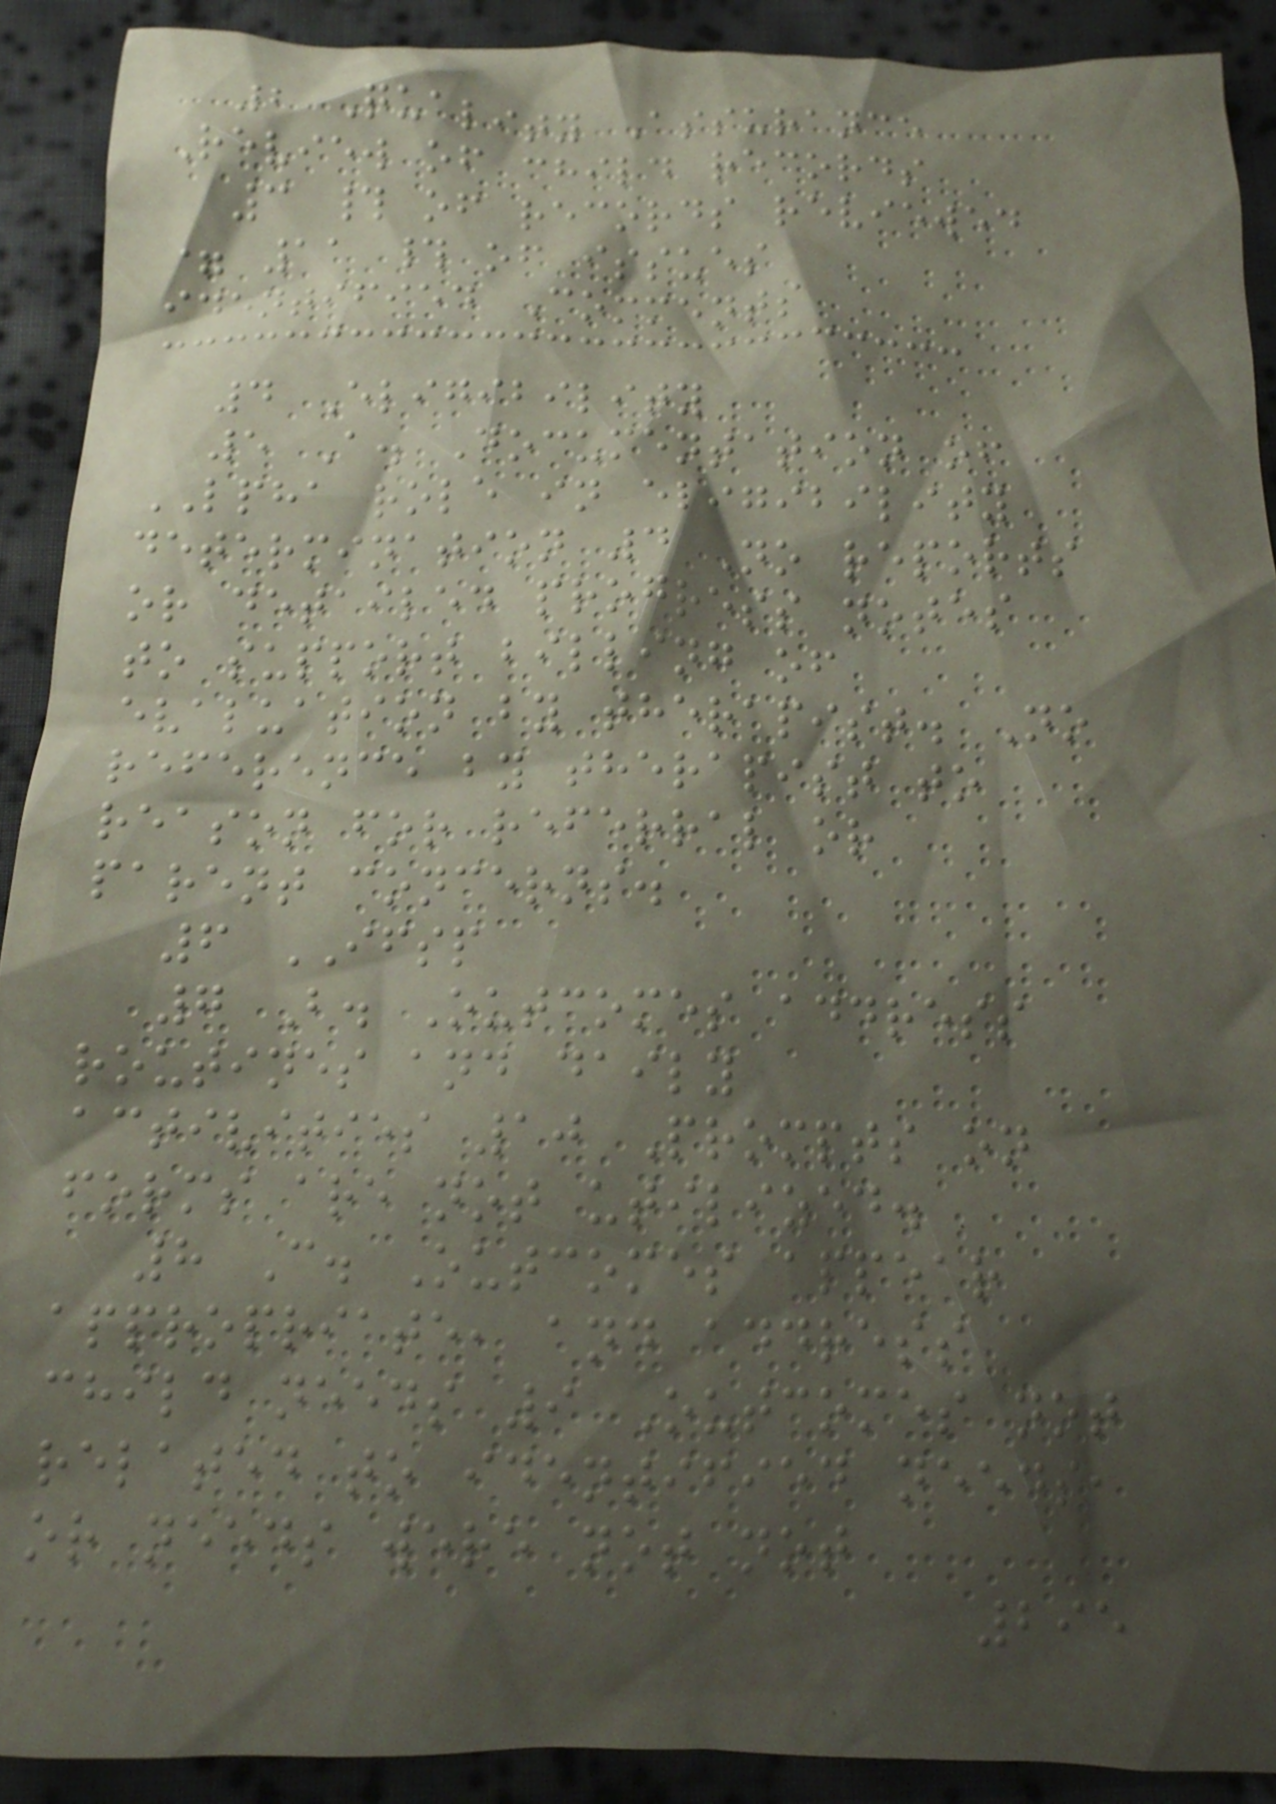2 Quality Assurance
Review of child records
3 # of records reviewed
= 11 # of issues
identified Comments
4 Eligibility
5 A. Documentation of
LPHA role in eligibility
determination 4 No reports
or detailed progress notes
to support billing of
evaluation by therapist. No
reference by therapist to
reason for referral or
parent concerns.
6 IFSP
7 B. Outcomes address
routines and daily
activities 10 Prompts on
forms are not utilized.
8 C. Outcomes appear
appropriate, and address
child needs 9 Outcomes not
related to identified needs,
or needs were not not
295
